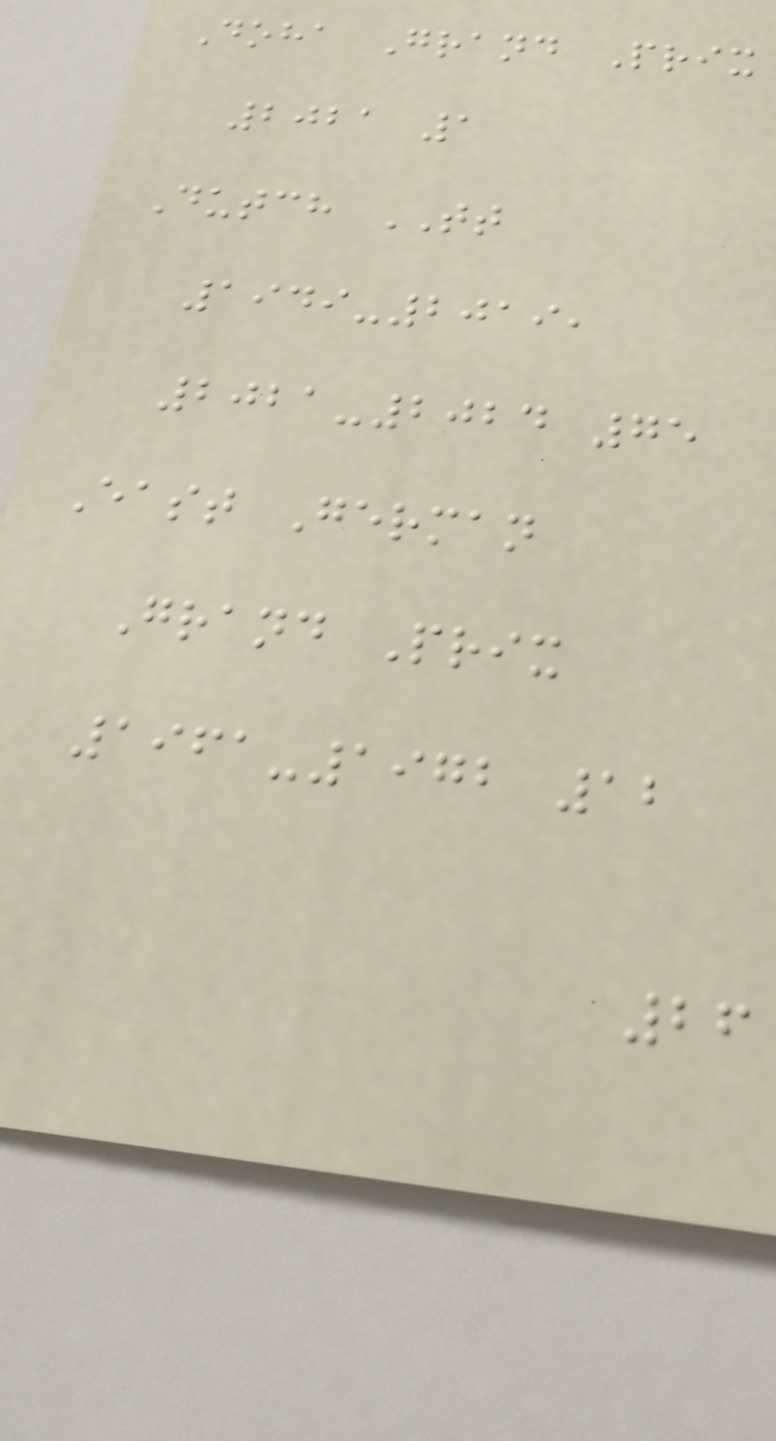Doha Grand Prix
2021 1
Dutch TT
1949-2019,
2021-2024 75
East German
Grand Prix
1961-1972 12
26
